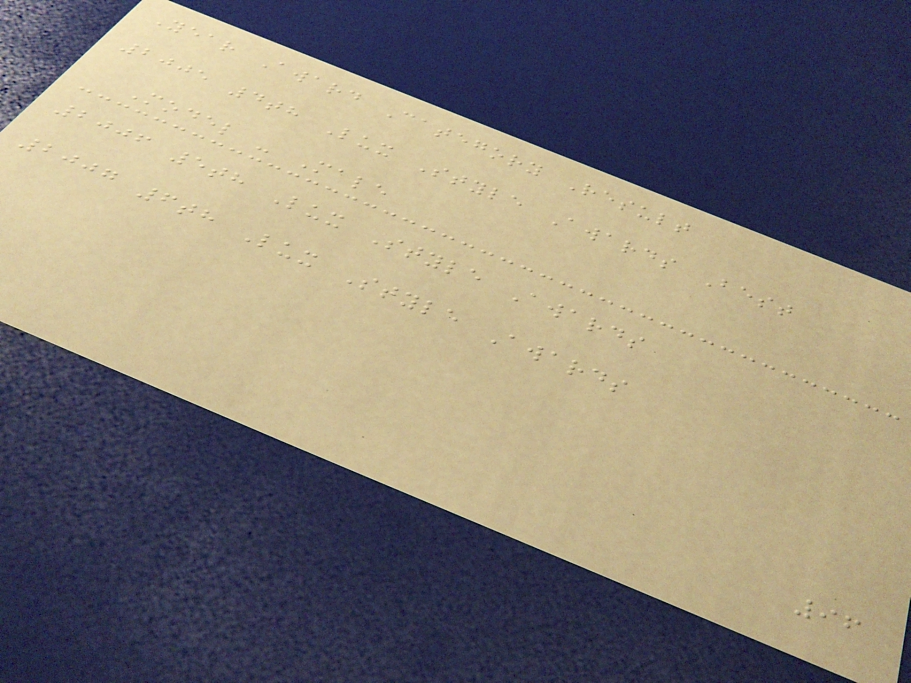Year Award Category Result
2005 4th Lux Style Awards Best
Model - Male
2006 5th Lux Style Awards
2007 6th Lux Style Awards
96
